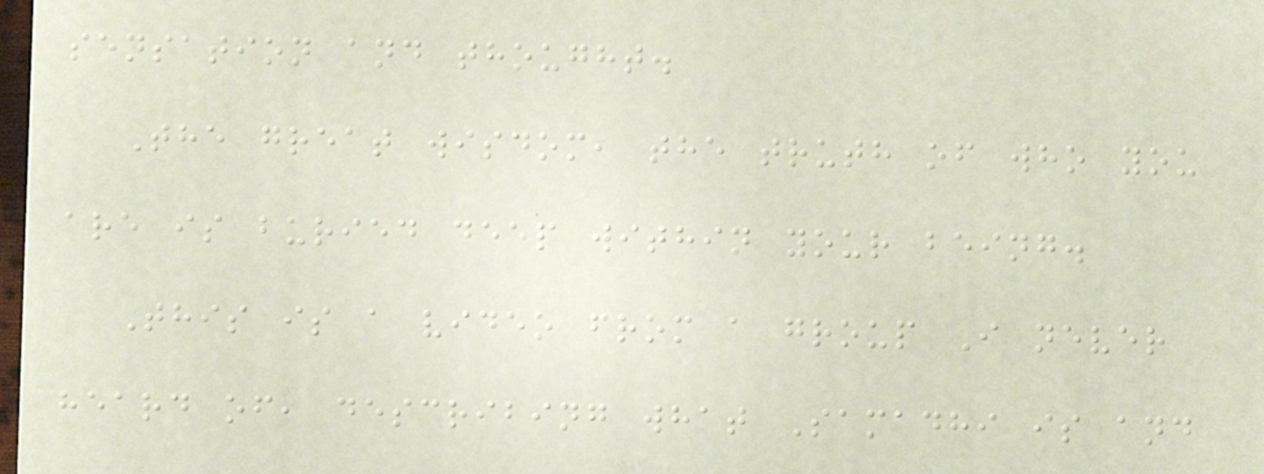sensation and thought.
The great wisdom, the truth of who you
are is buried deep within your being.
This is a video from a group I never
heard of, describing what Samadhi is and
